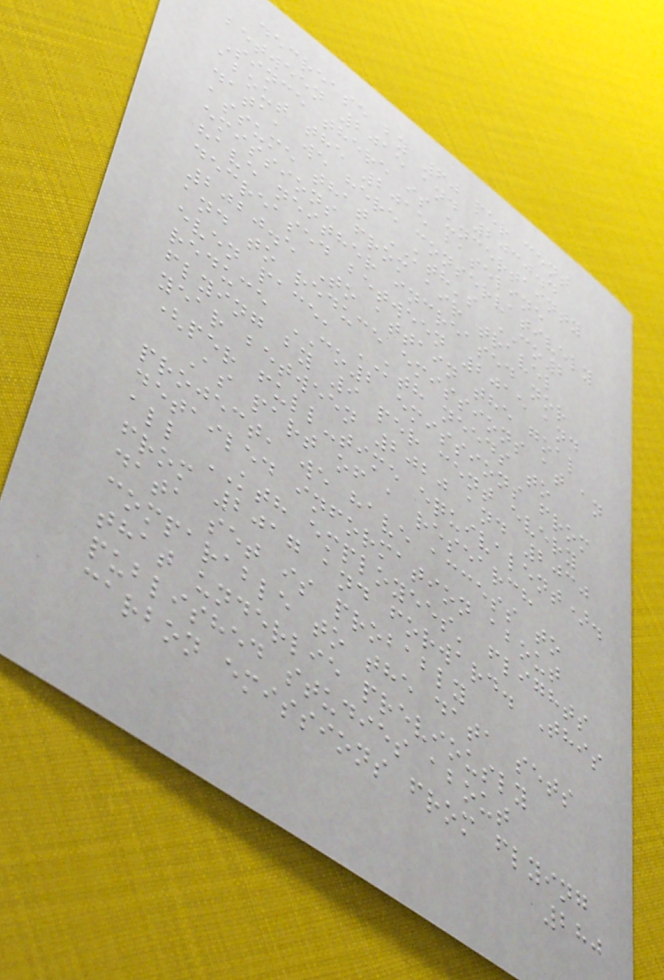decrease by 60 per cent
between 2015 and 2030.4
Since there is uncertainty
about the 2015 baseline
data, we here conservatively
assume that KTH's CO2
emissions from air travel
have neither increased nor
decreased between 2015 and
2020.5 To attain the goal
and to reduce emissions at an
even pace, KTH needs to
reduce CO2 emissions from
flying by 9 per cent every
year between 2020 and 2030
(per full-time equivalent).
As part of a research
project, we have access to
detailed information about
all KTH employees' flights
from 2017 and forward. This
data set is probably
comparable to the data sets
that underlie previously
published studies about
carbon emissions from flying
280
